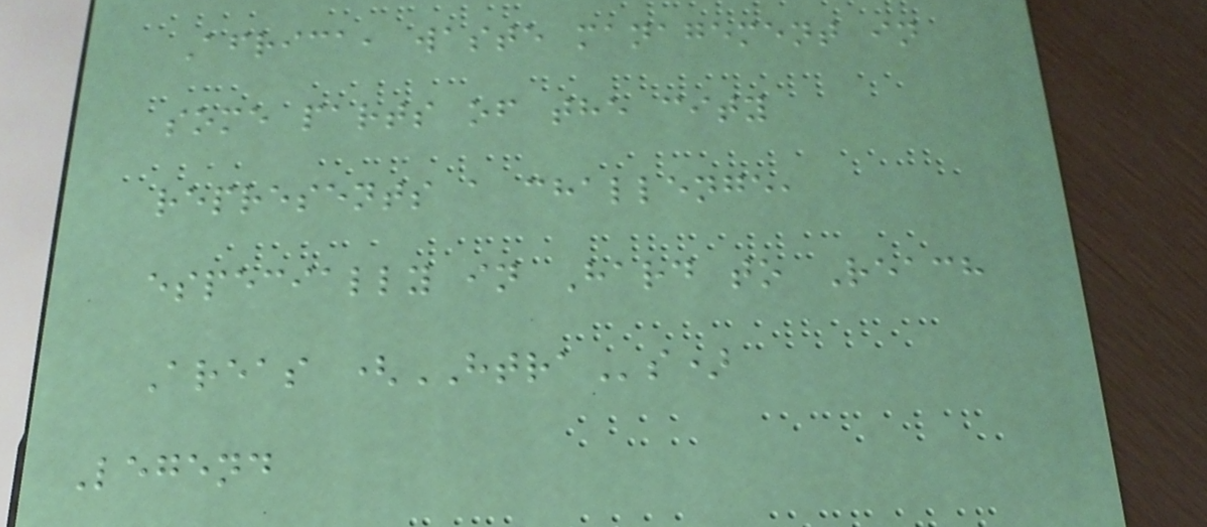Africa, waste management in
some parts of the city
represents a challenge,
especially in Hard to Reach
Areas (HTRAs)
Legend
